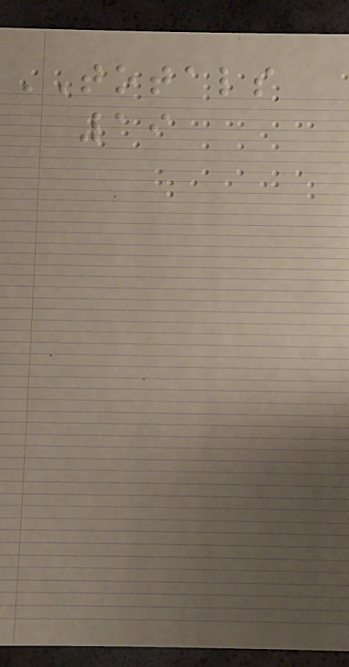TOTALS
19
